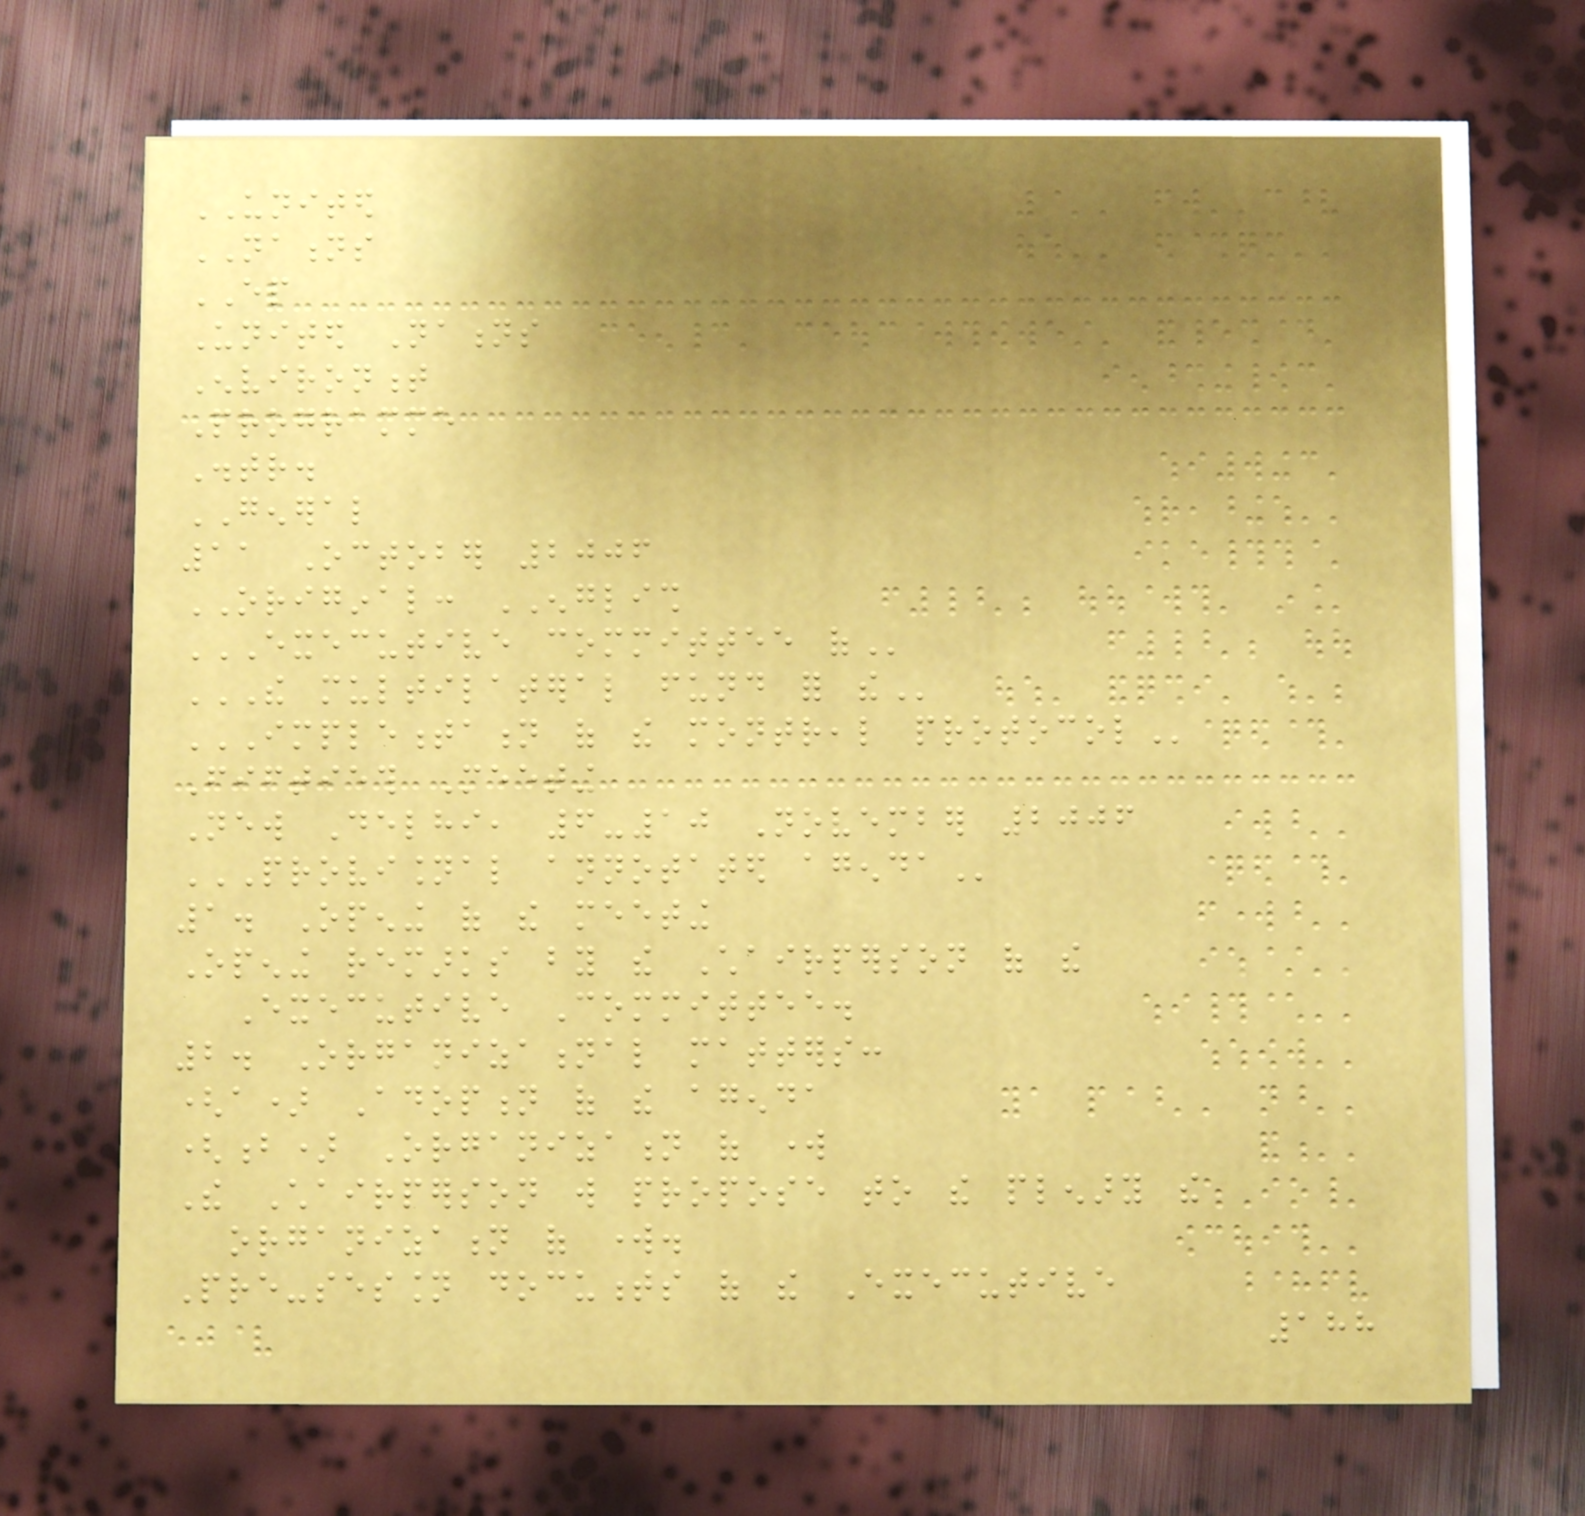UNITED
NATIONS
EP
United Nations
Environment
Programme
Distr.
GENERAL
11 October 2006
ORIGINAL: ENGLISH
EXECUTIVE COMMITTEE OF
THE MULTILATERAL FUND FOR THE
IMPLEMENTATION OF THE MONTREAL PROTOCOL
Fiftieth Meeting
New Delhi, 6-10 November 2006
PROVISIONAL ANNOTATED AGENDA
1. Opening of the meeting
Opening remarks by the Chairperson of the
Executive Committee.
2. Organizational matters:
(a) Adoption of the agenda
(b) Organization of work
The Chairperson will propose to the plenary the
organization of work.
Pre-session documents of the Executive
188
